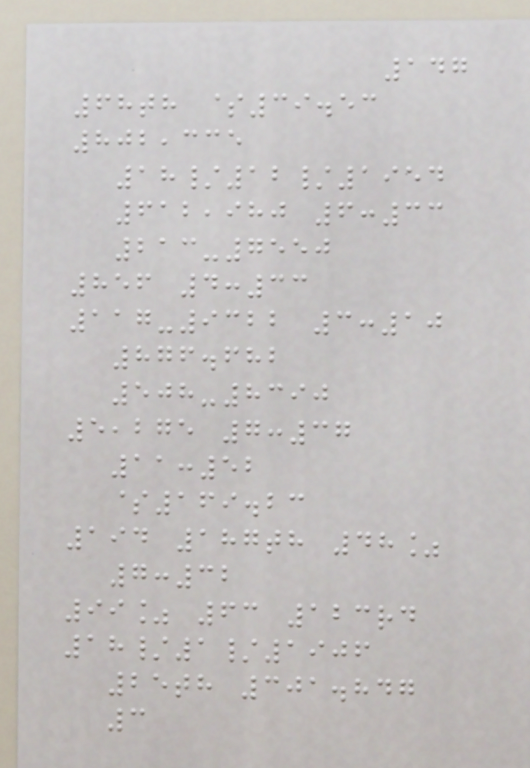147
68th $39.53
802,335
18/12/1954
612,980 6:33
213-7550
856 4:33
117-9322 3:10
876.682
508-8390
5,275 7:37
11:52
$169.23
194 187th 48%
7:32
99% 63 123rd
18/1/1906
25th 301.847
3
